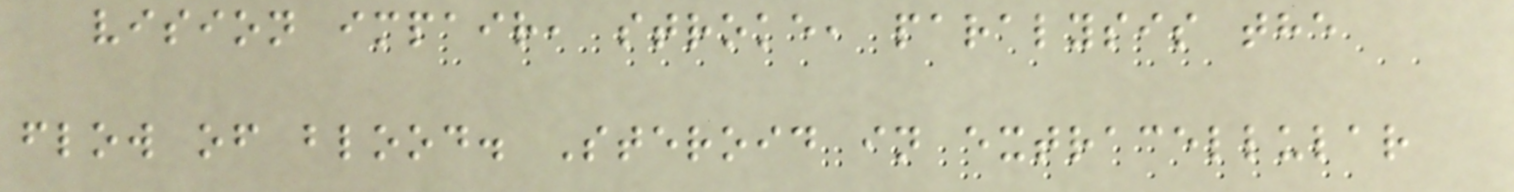vision impair, stroke, paralysis the
flow of blood. Steroid in extracellular
